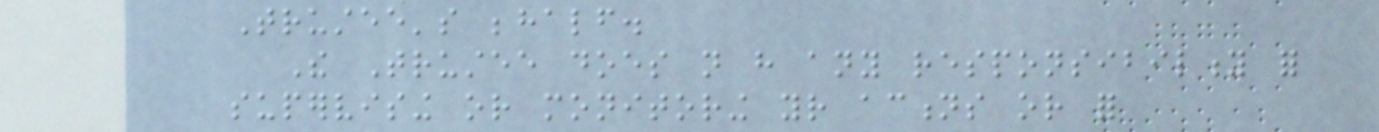Trustee's behalf.
The Trustee does not have any responsibility for
supervising or monitoring your actions or for
